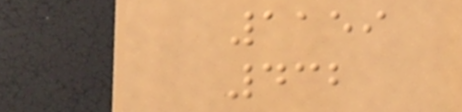1159
432
